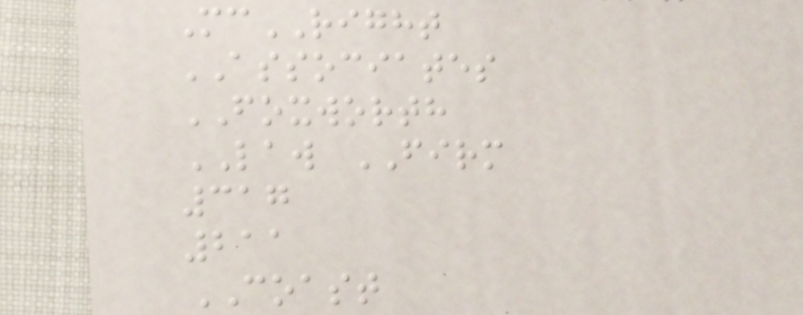McRIGHT
ASSOCIATES
FOXWORTH
LAW FIRM
317
211
COAST
